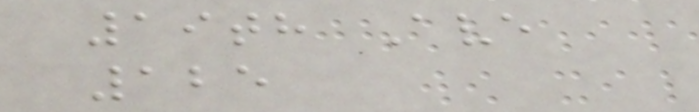19th Ave
125
